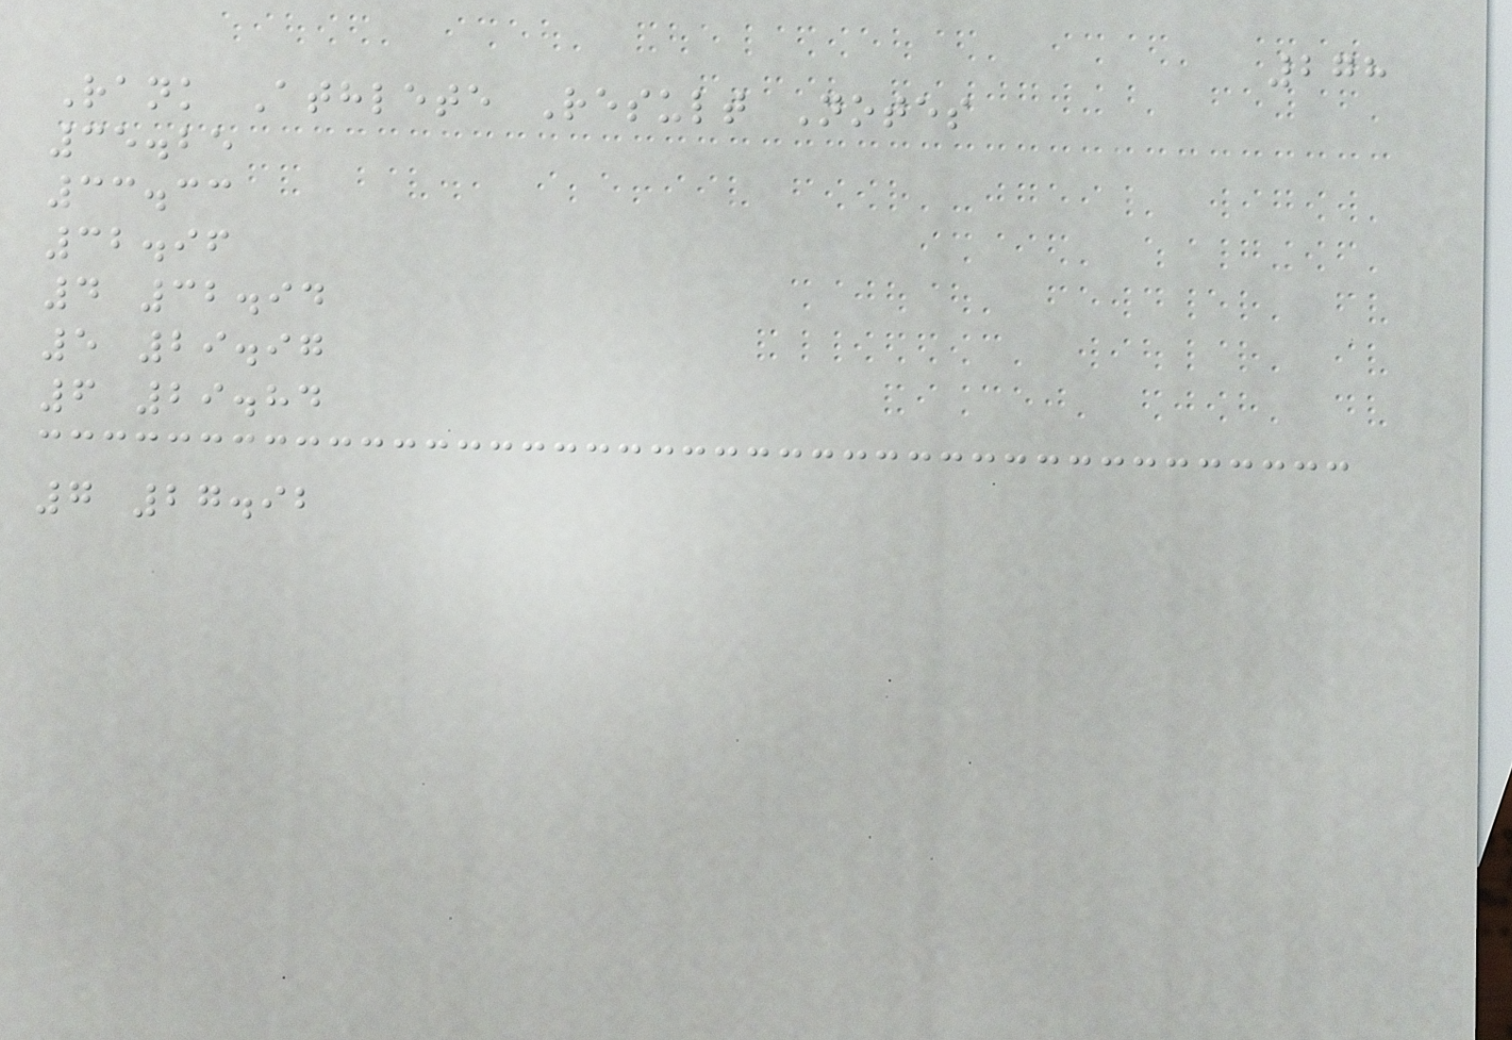278
Rank Athlete Result Notes
35.25
33.33
32.96
4 32.94
5 29.97
6 29.84
7 27.92
